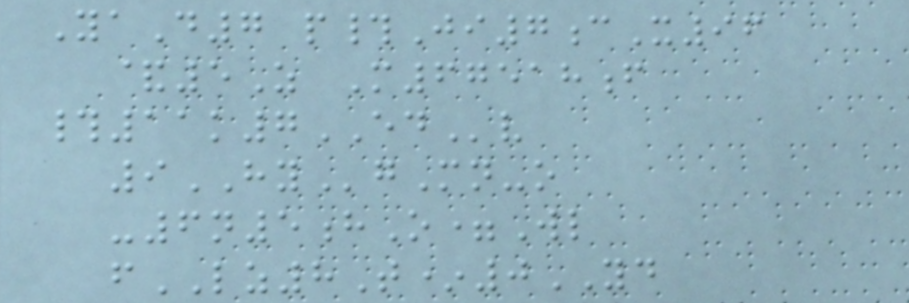YaD7 p#Ji7cX96
&5Z M67518f
#11k7EDv
9HYgMn-o
-6n5hO=Wl
fLZ8T*0YD
